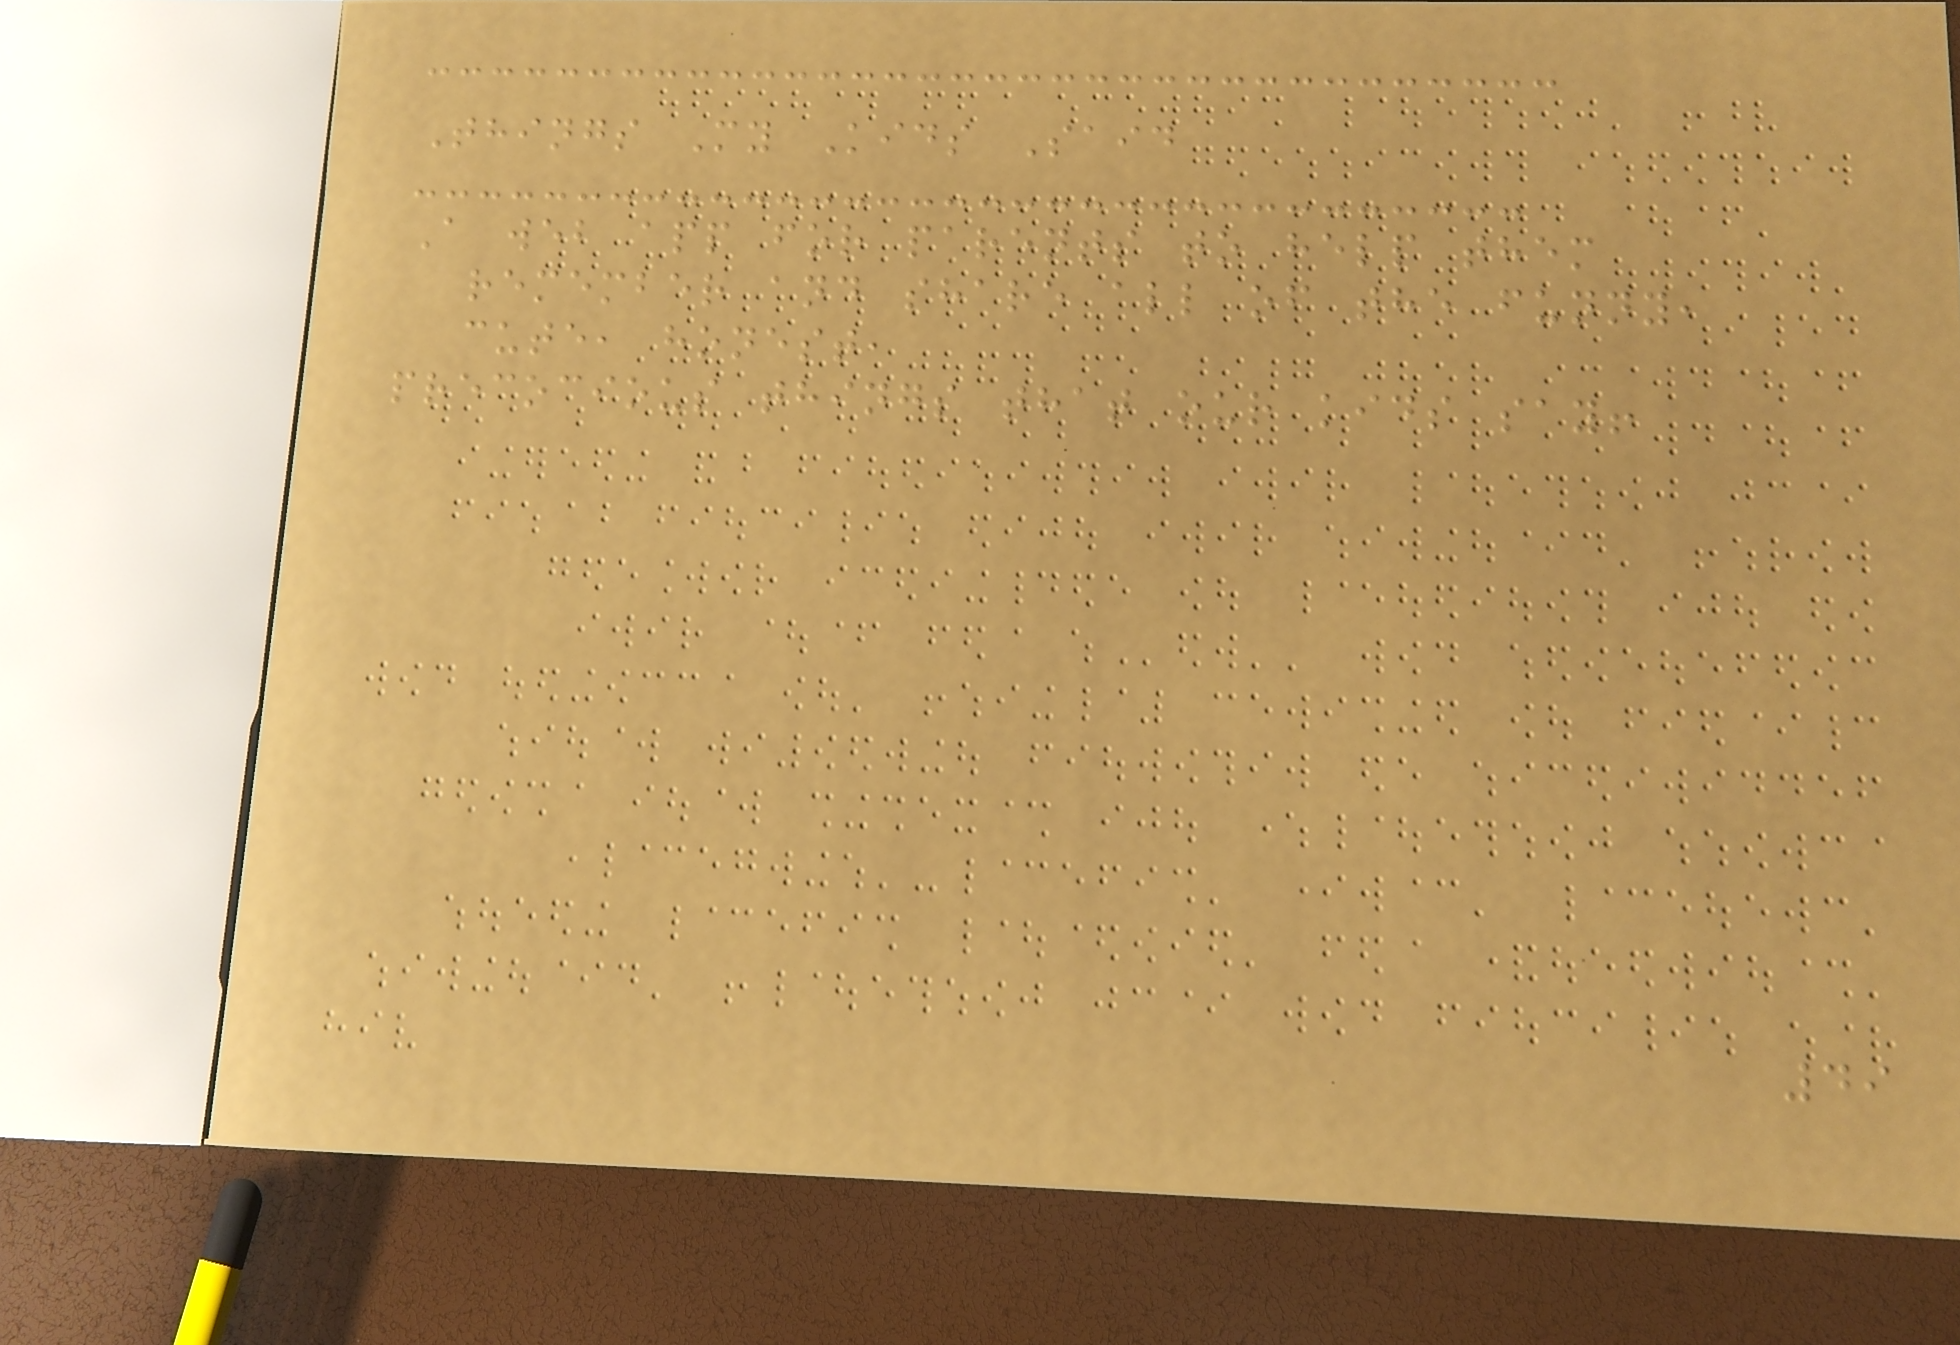Things My Kids Said
A web app for parents to help them
remember and share all of the funny,
cute, honest,
precocious things that our kids say!
49
